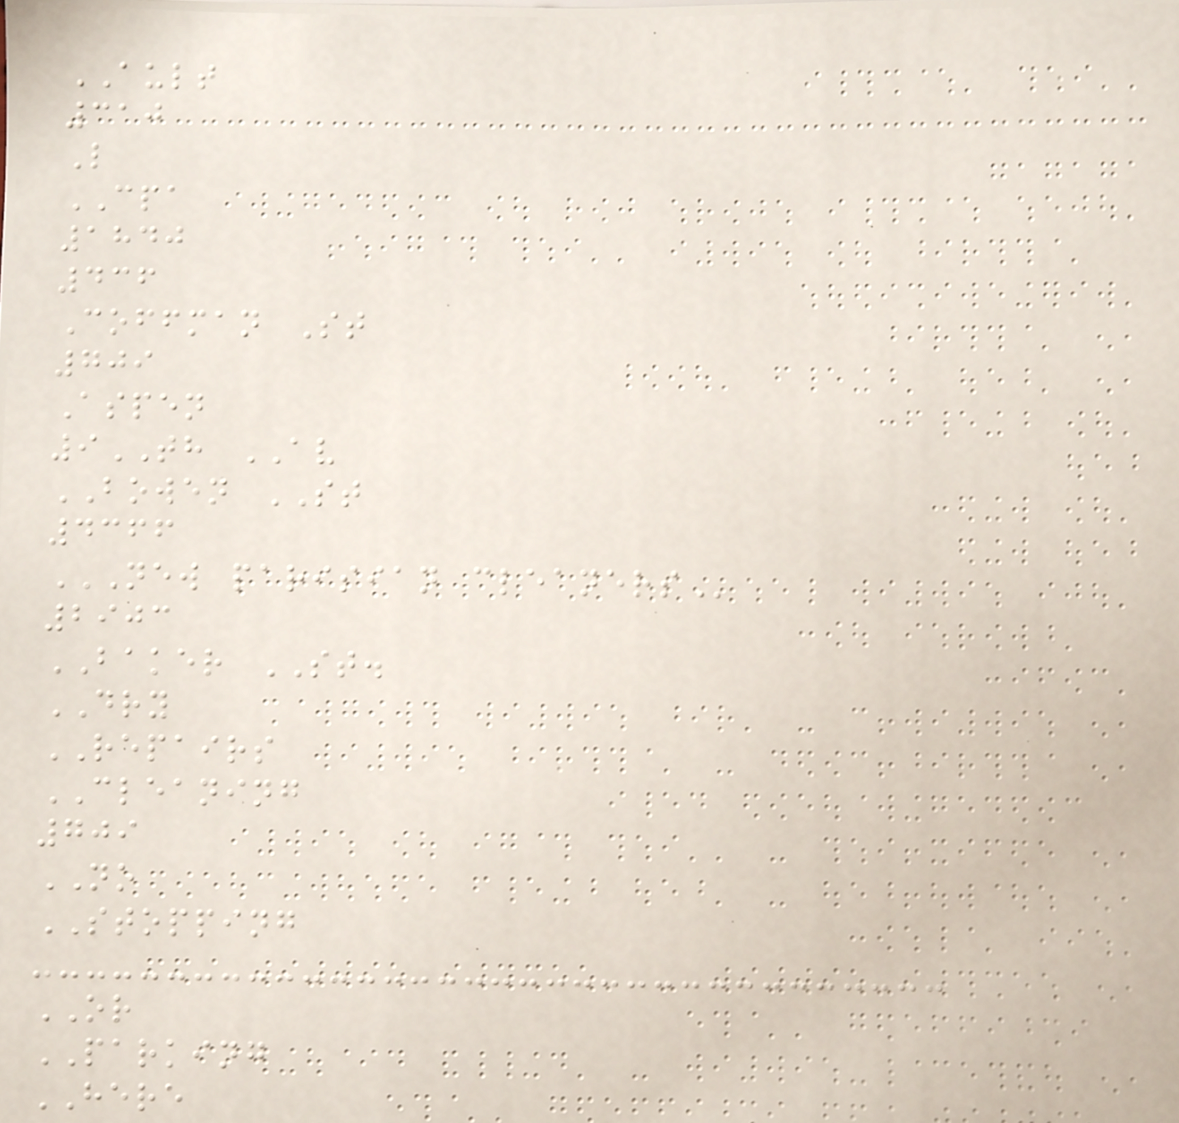AULT
310
L
CPA
1840
436
Coffman St
709
Aspen
9TH AV
BOWEN ST
4366
NEW PARISIAN CLEANERS
2903
BAKER ST.
DRY
REPAIRS
CLEANING
709
NO
STOPPING
OR
PARKING
HERE
